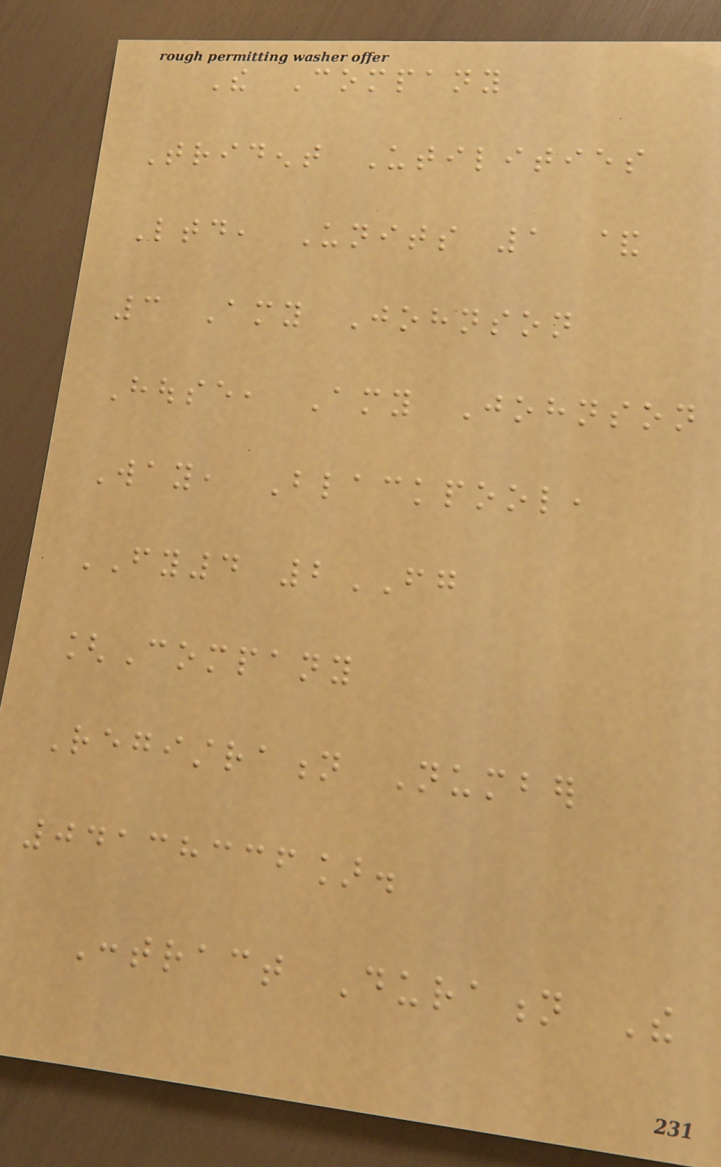The Company
Trident Utilities
Ltd, Units 1 &
3 Amy Johnson
House, Amy Johnson
Way, Blackpool,
FY4 2FG
[Company
Registration Number
04138336].
Contract Duration The
